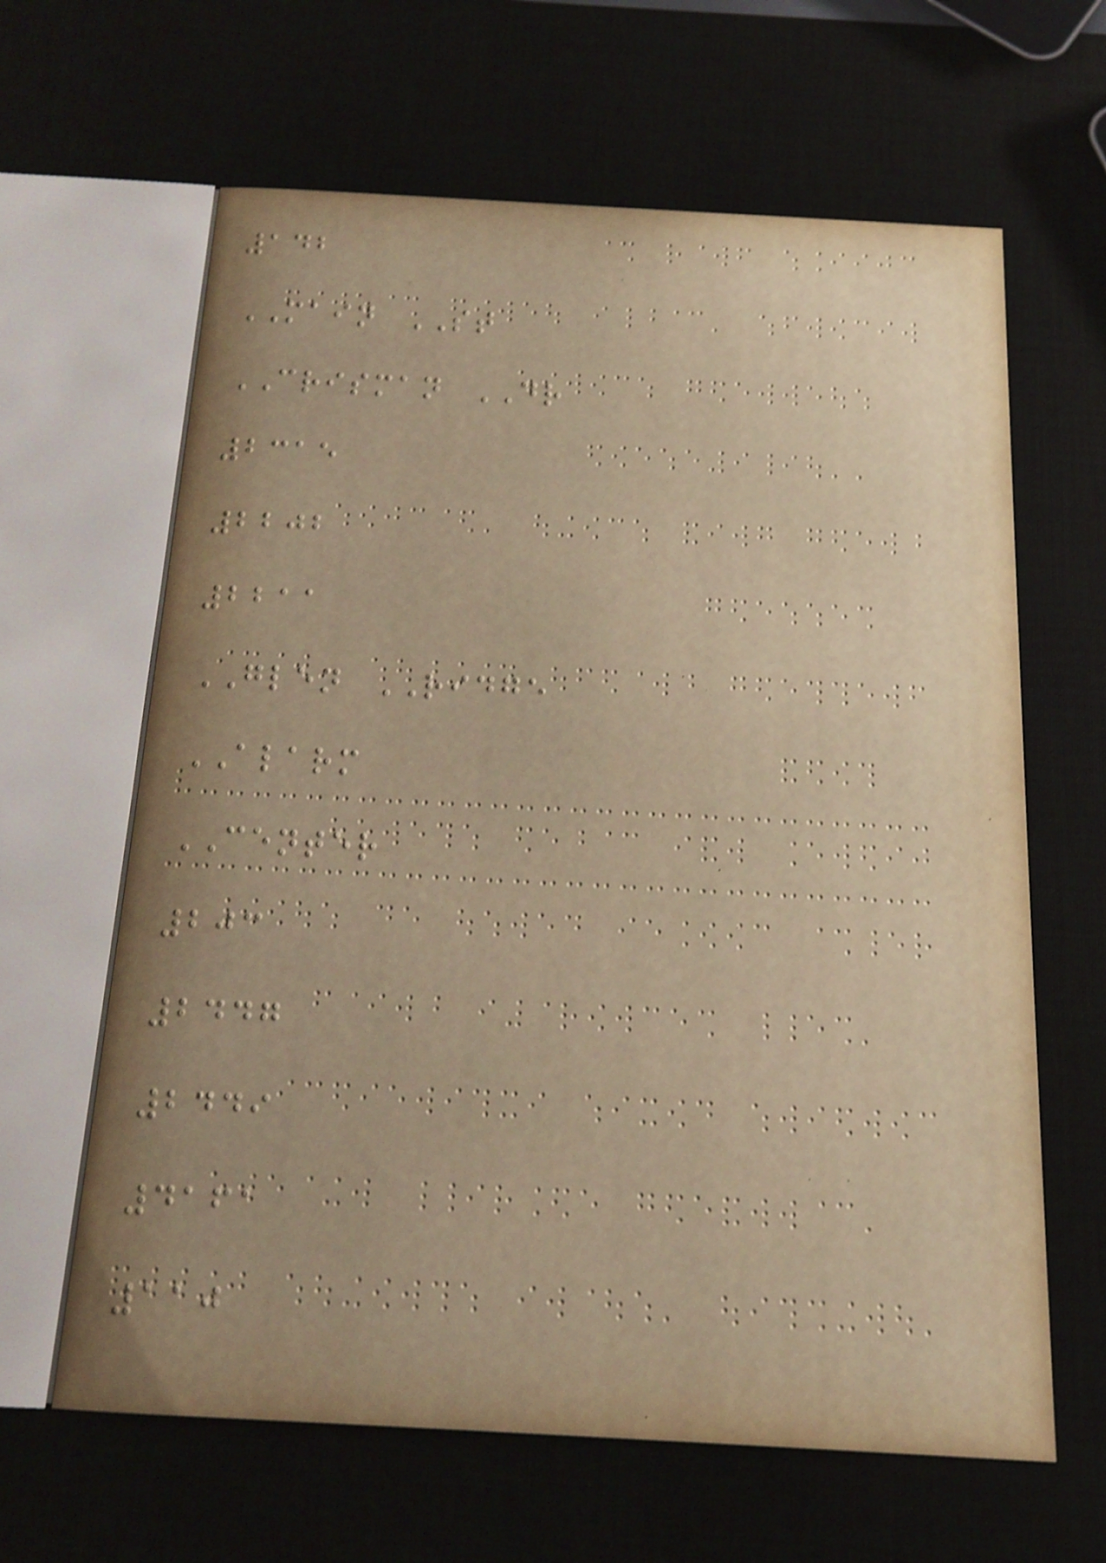142
MAIN ST
CRISMAN DR
2315
2202
2211
GLEN RIDGE
ALARM
CENTER
203
2447
2449
4161
110
